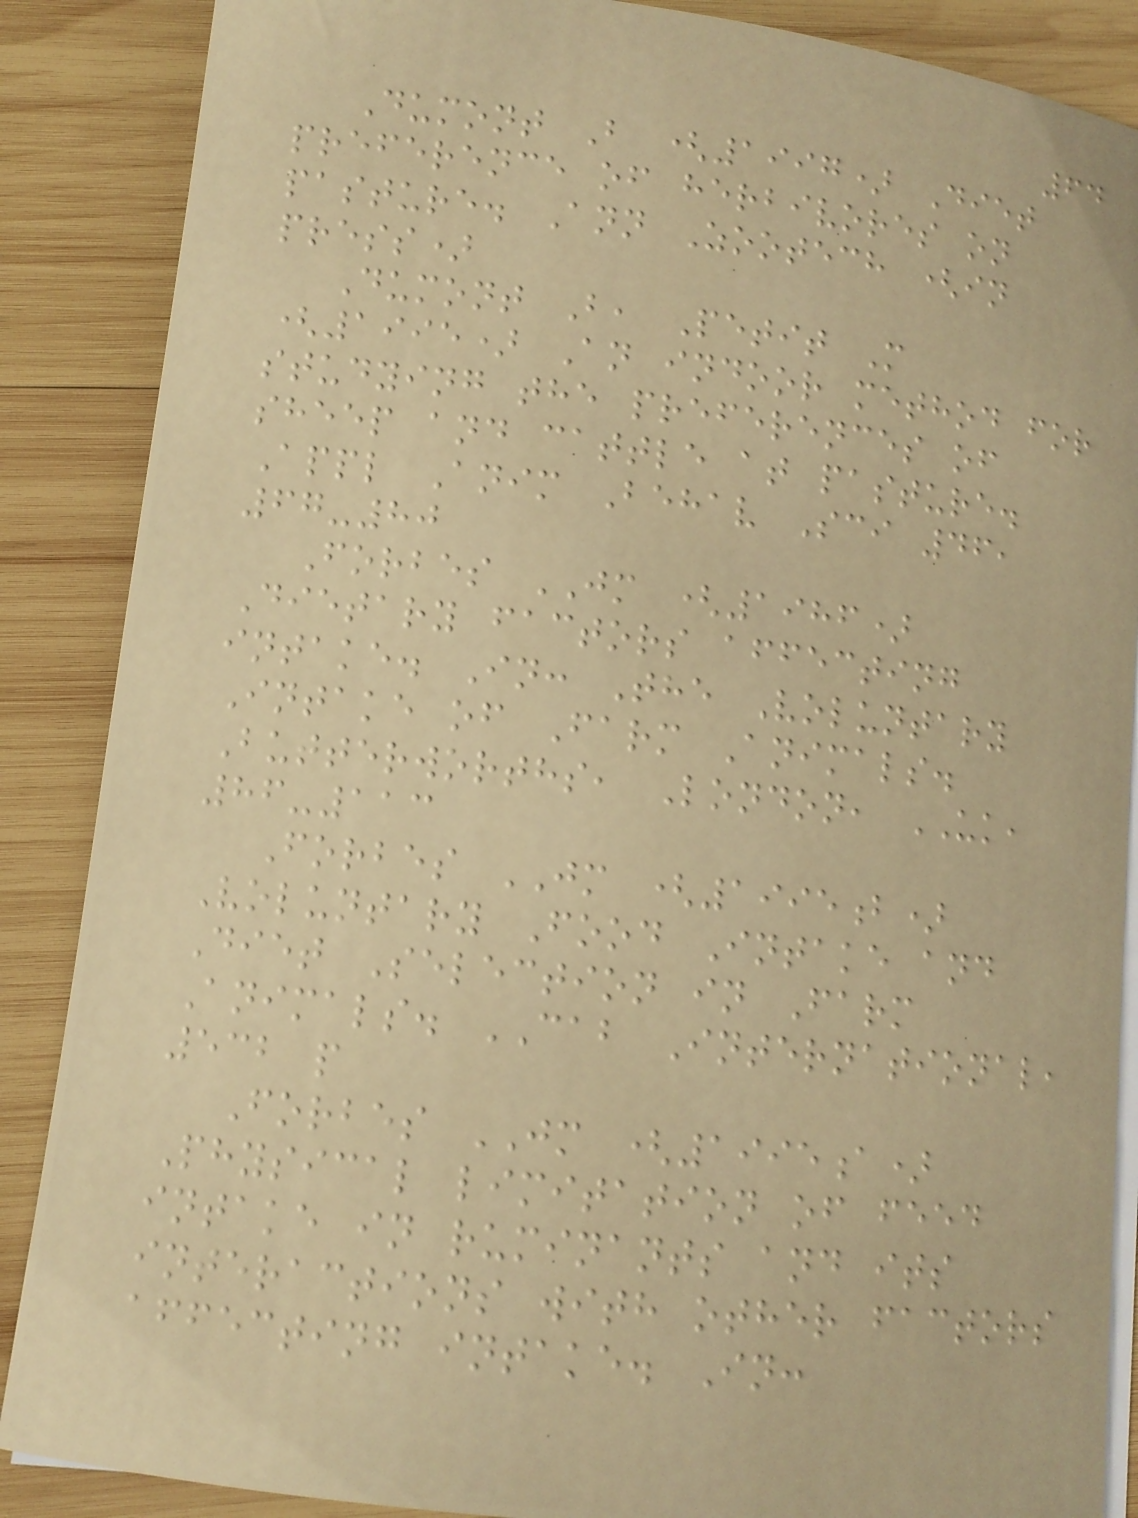64
Dumont B (1997) Diet
preference of herbivores on
pasture. Ann Zootech (in
press)
Dumont B, Petit M
(1995) An indoor method for
studying the preferences of
sheep and cattle at pasture.
Appl Anim Behav Sci 46,
67-80
Forbes JM (1986)
Dietary factors affecting
intake. In: The Voluntary
Intake of Farm Animals.
Butterworths, London, UK,
86-113
Forbes JM (1995b)
Voluntary Food Intake and
Diet Selection in Farm
Animals. CAB International,
532 p
Forbes JM (1995a)
Physical limitation of feed
intake in ruminants and its
interactions with other factors
affecting intake. In:
